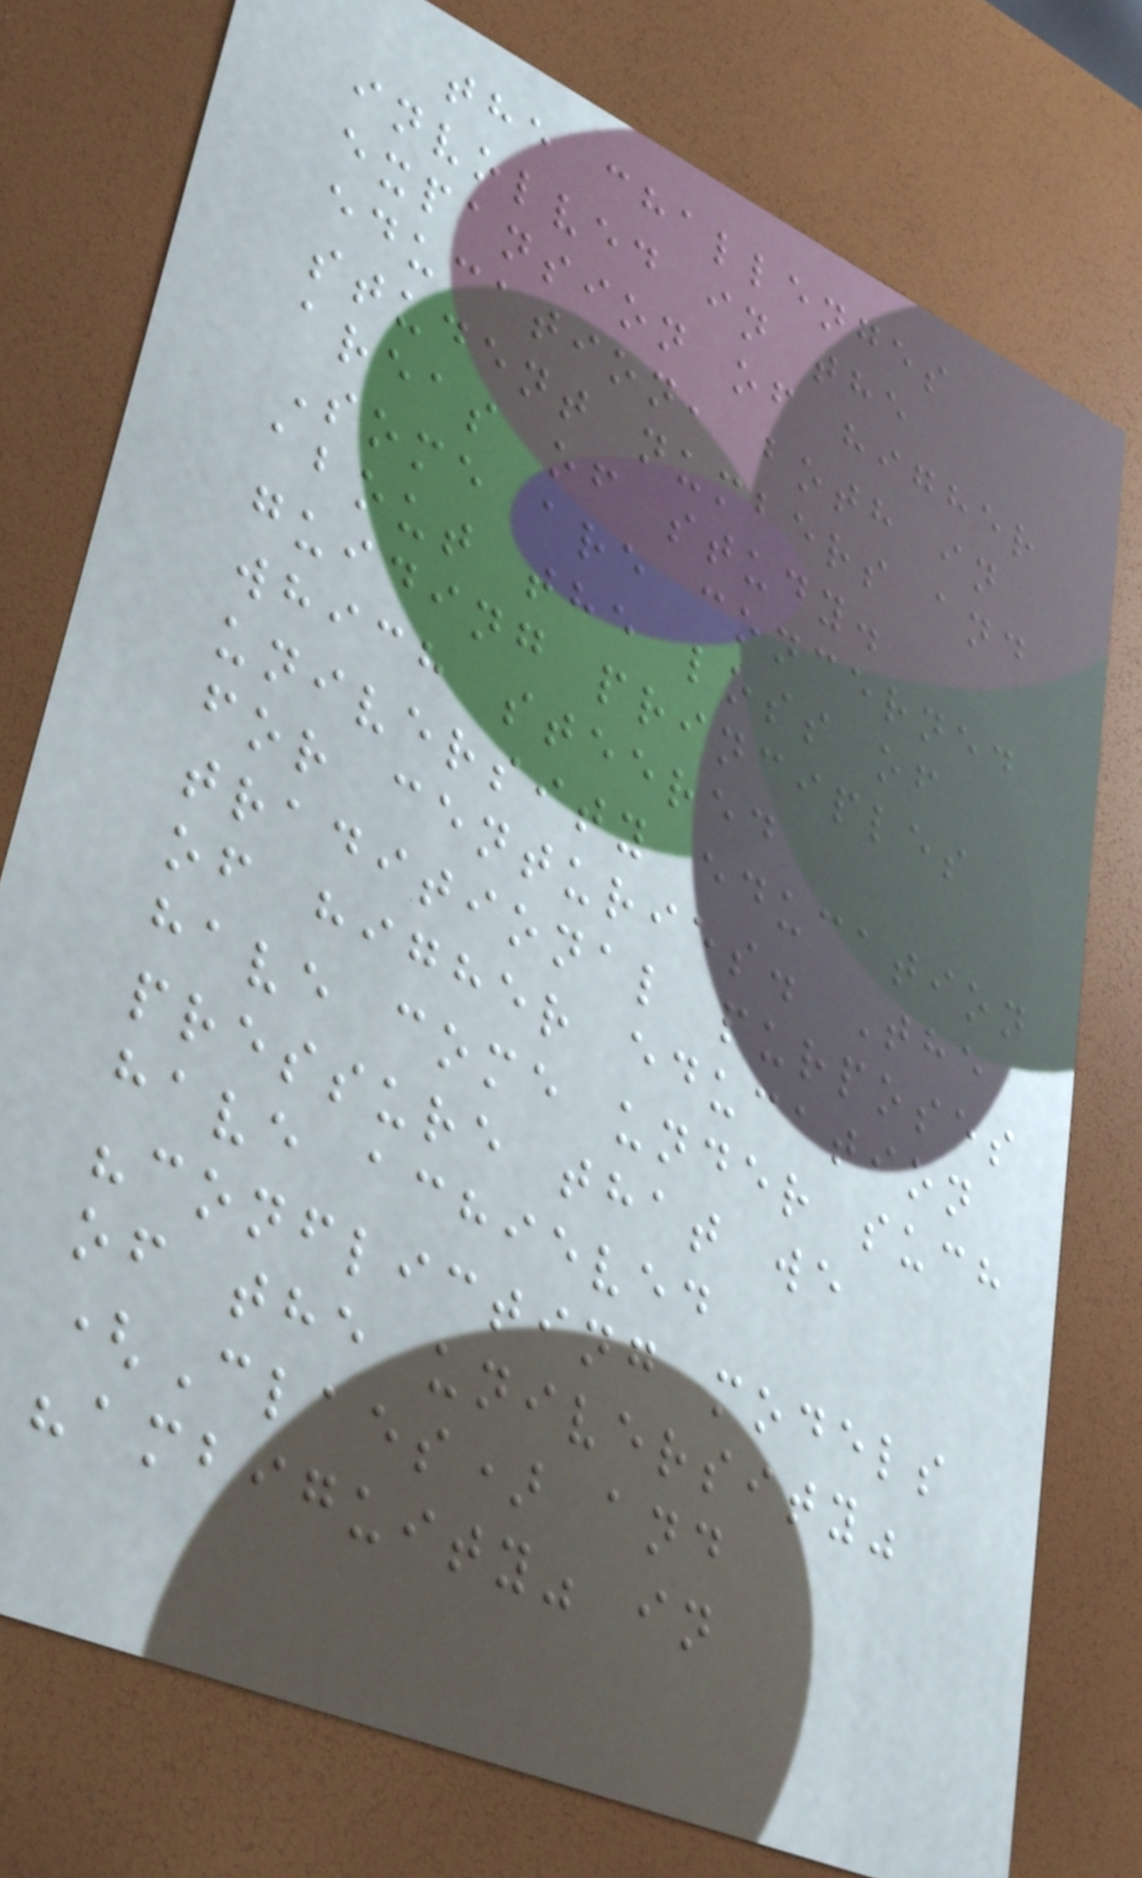the challenges
involved in the
expansion of higher
education, both in
student numbers and
areas of study.
Some are concerned
about the loss of
guiding principles
which steered
university education
for centuries. The
traditional purposes
of higher education
have come under such
pressure that we
have achieved
"conflicting models
of the university"
(Claes) and
"ambiguity" in
